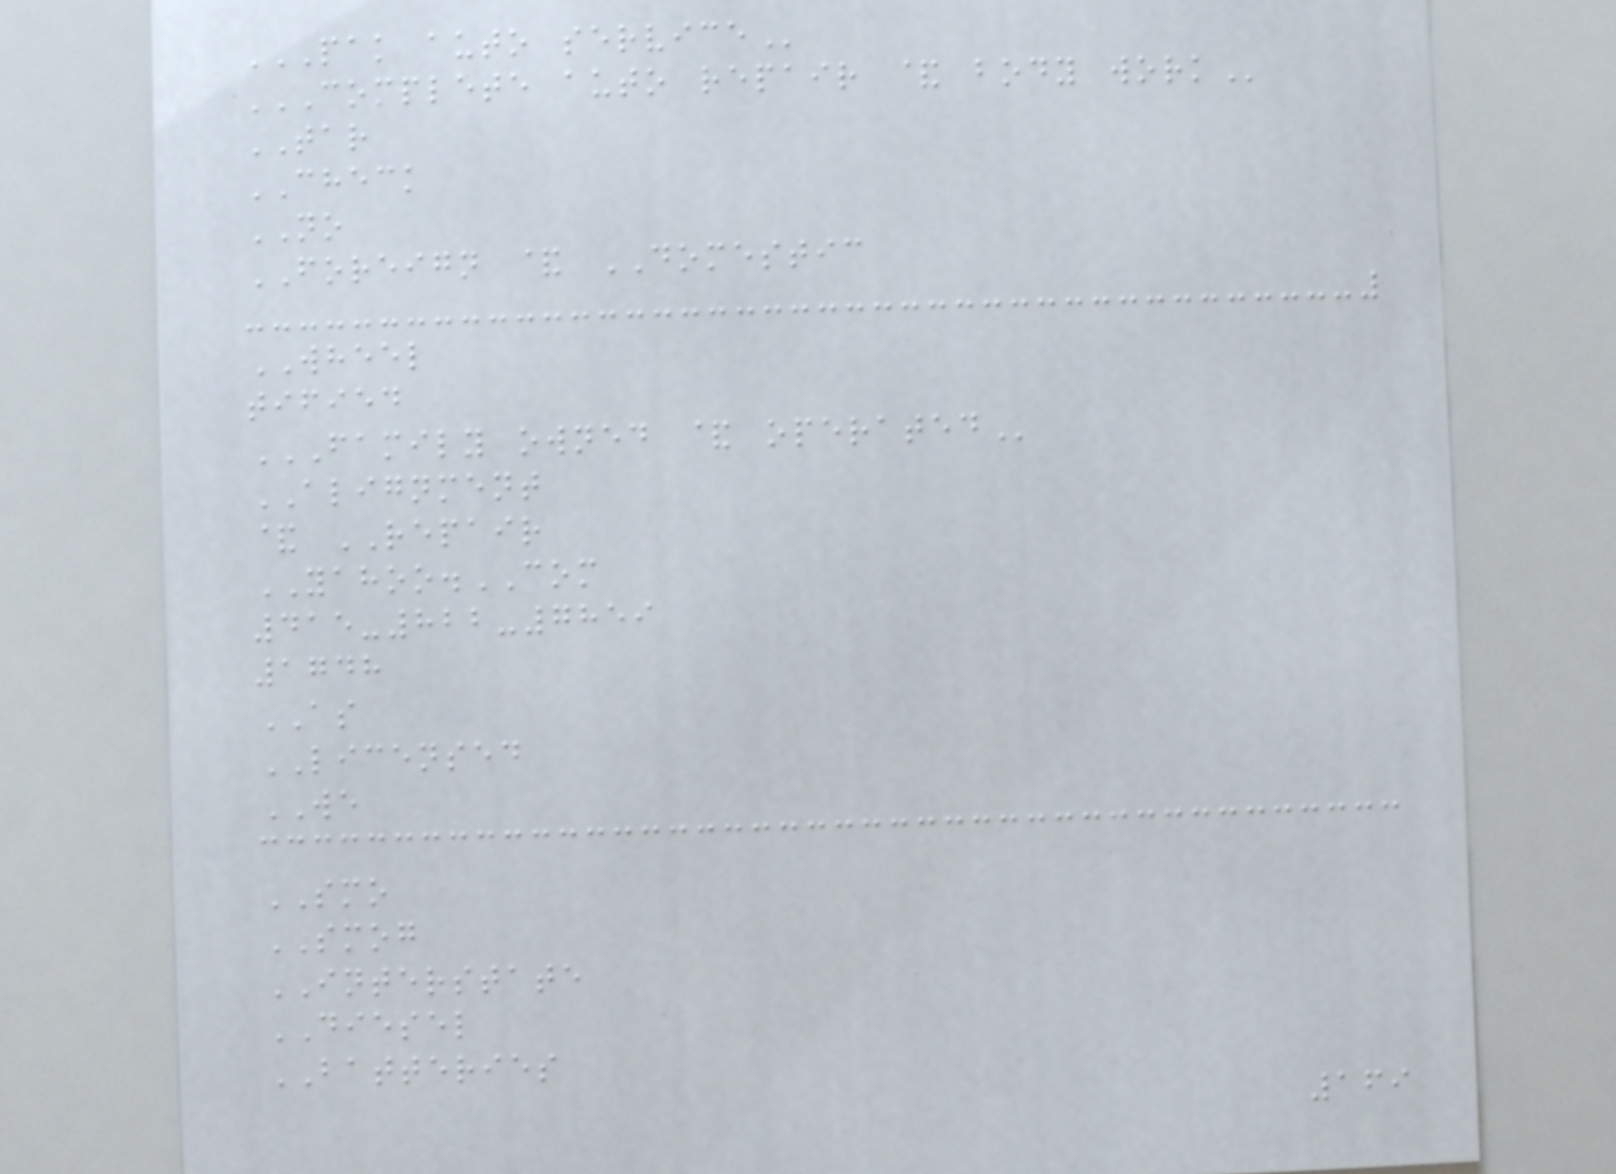PAK AUTO SERVICE
COMPLETE AUTO REPAIR & BODY WORK
TAR
CHECK
NO
FOREIGN & DOMESTIC
WHEEL
tified
FAMILY OWNED & OPERATED
ALIGNMENT
& REPAIR
YAHOO.COM
415-822-7859
1748
AS
LICENSED
WE
SMO
SMOG
INTERSTATE
DIESEL
BATTERIES
169
